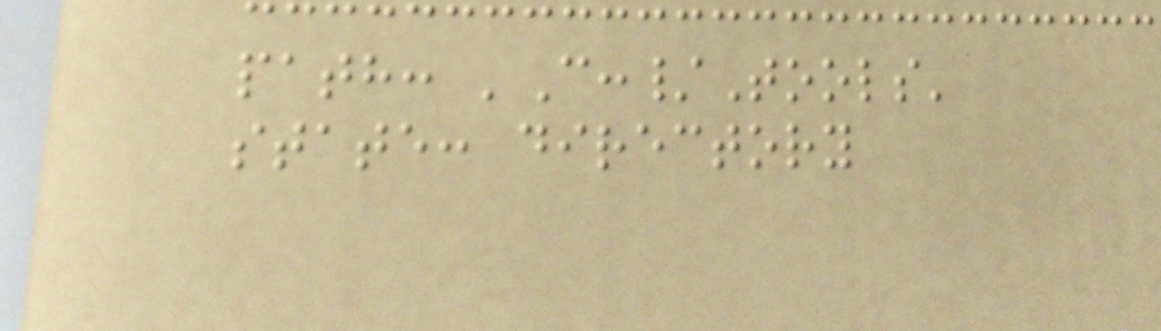path: 'C:/Tools'
state: directory
